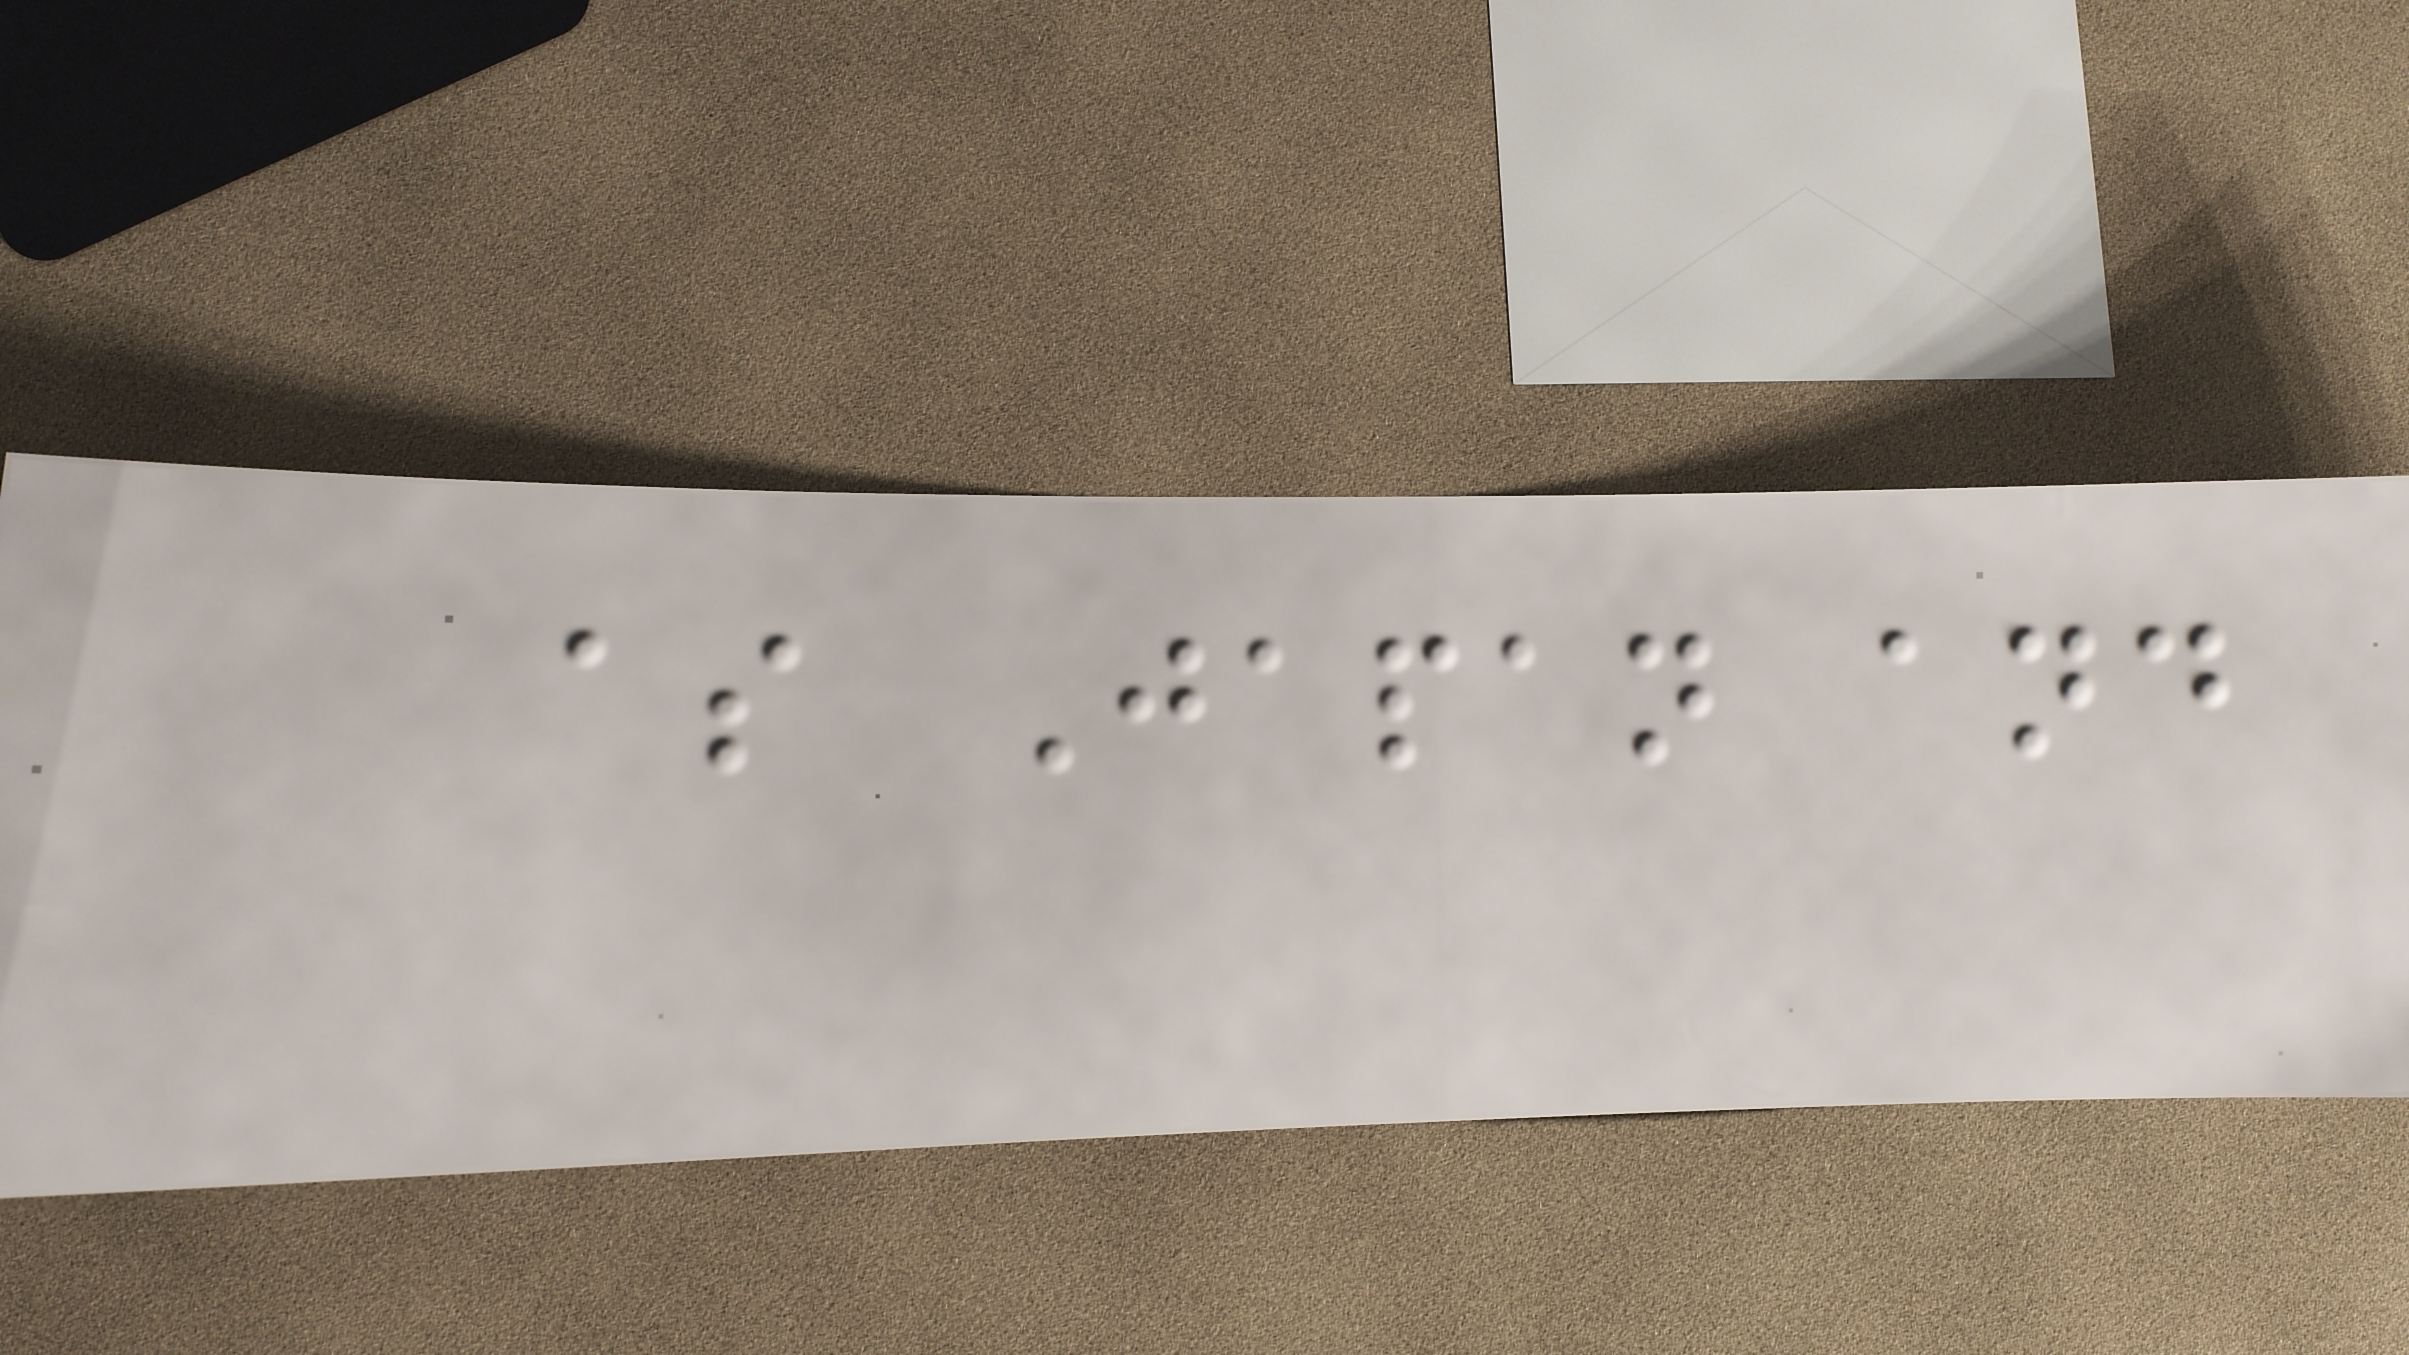as Japan and
